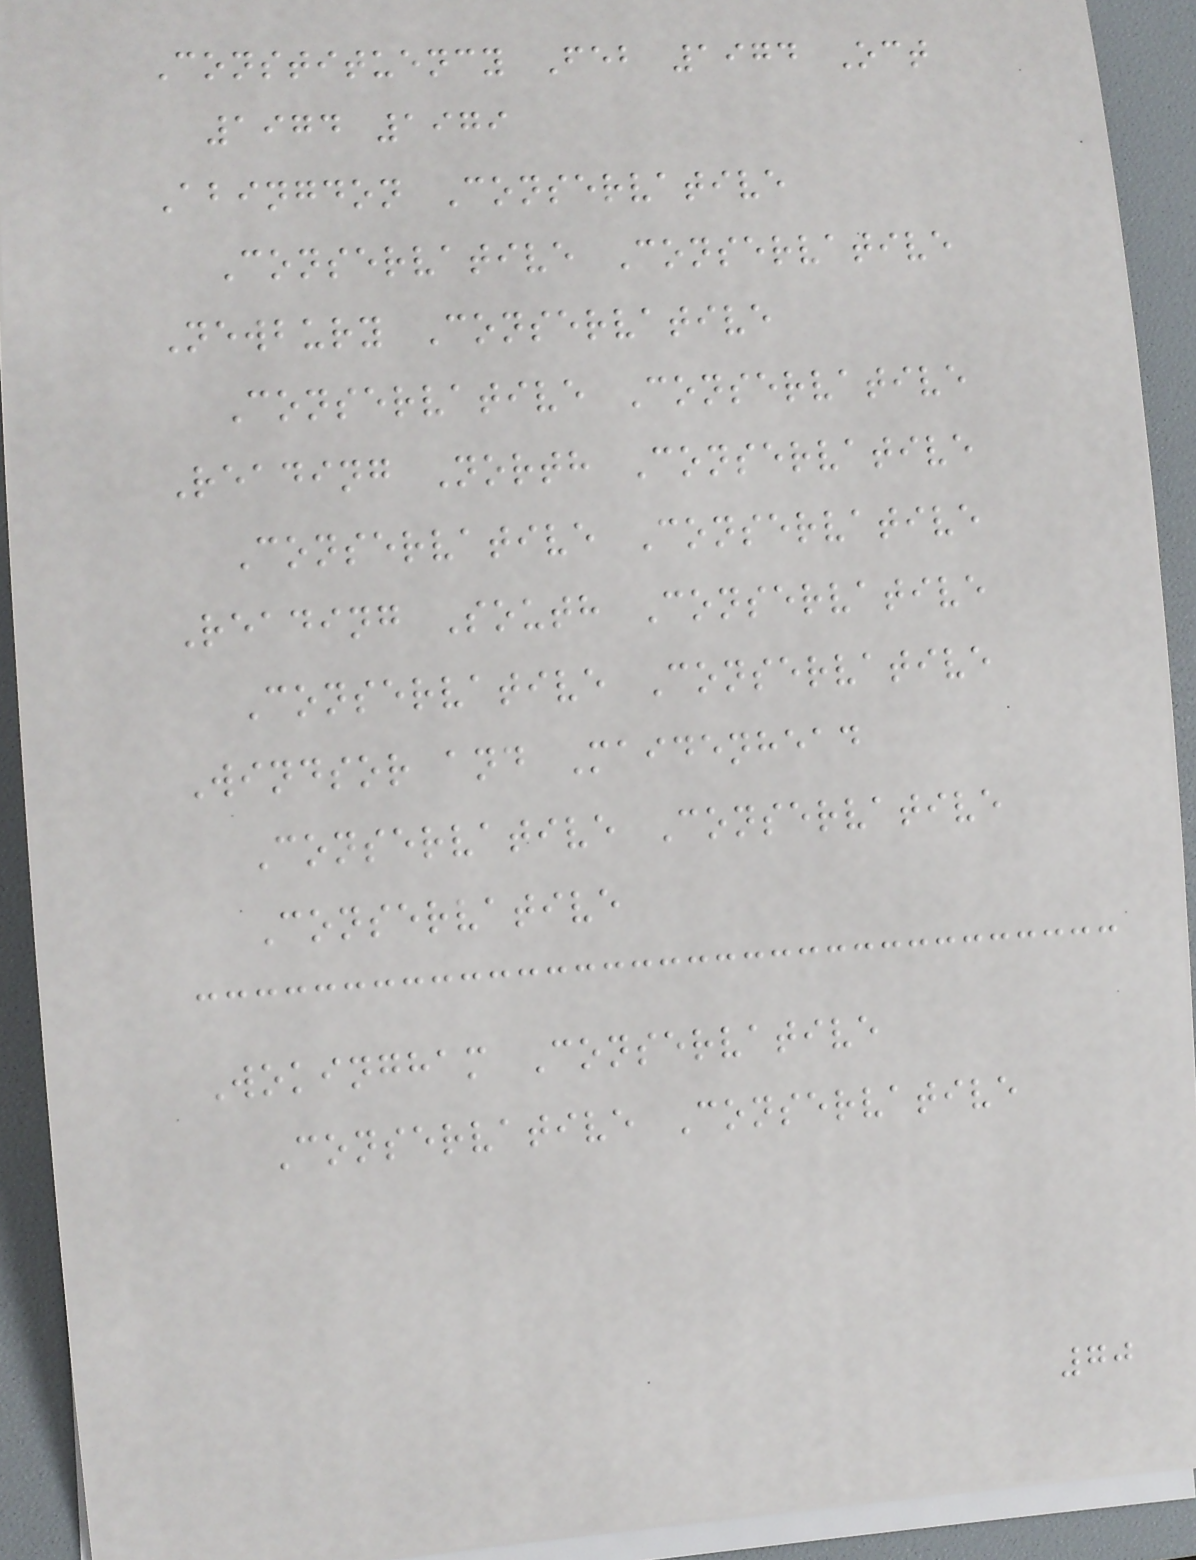Constituency Feb 1974 Oct
1974 1979
Abingdon Conservative
Conservative Conservative
Newbury Conservative
Conservative Conservative
Reading North Conservative
Conservative Conservative
Reading South Conservative
Conservative Conservative
Windsor and Maidenhead
Conservative Conservative
Conservative
Wokingham Conservative
Conservative Conservative
70
